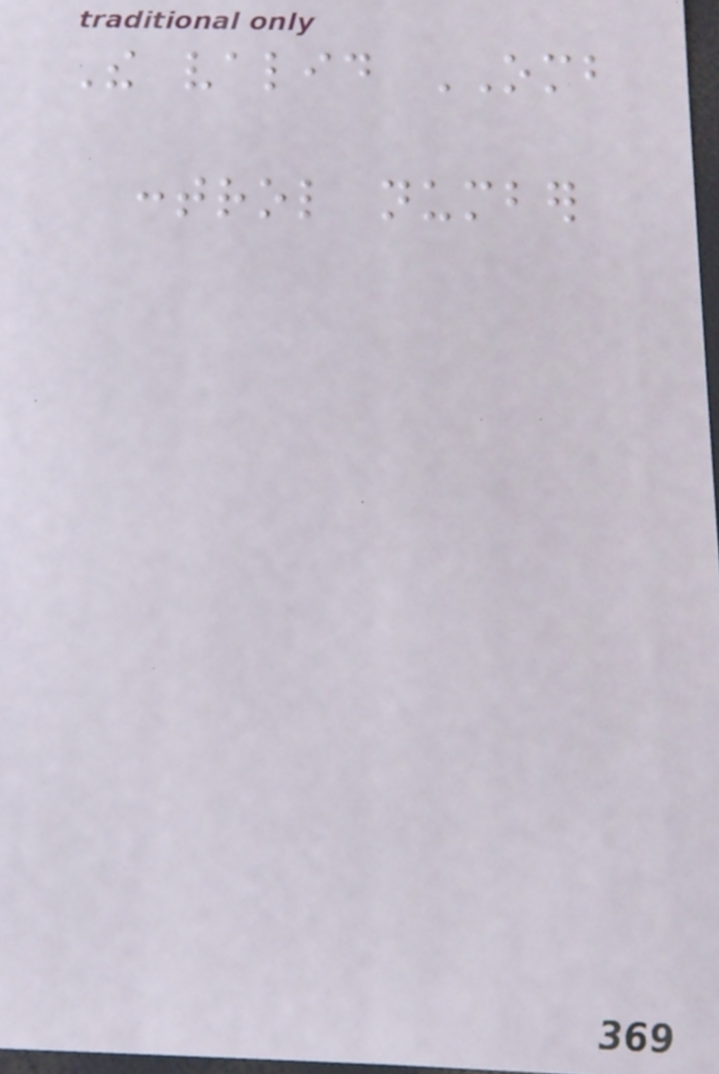The valid OMB
control number
